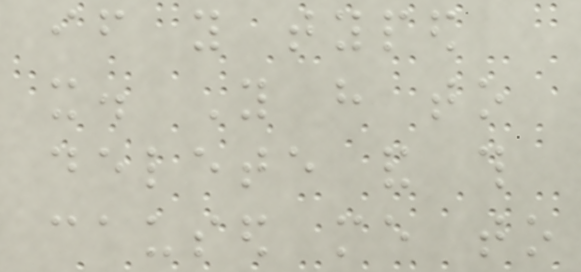if you typed
it. You have to
delete and this
caused me to
